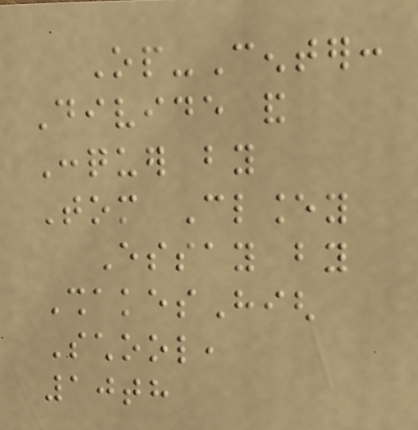Op-Center:
Divide and
Conquer by
Tom Clancey
Essay by
ShakesHigh
School,
10th
